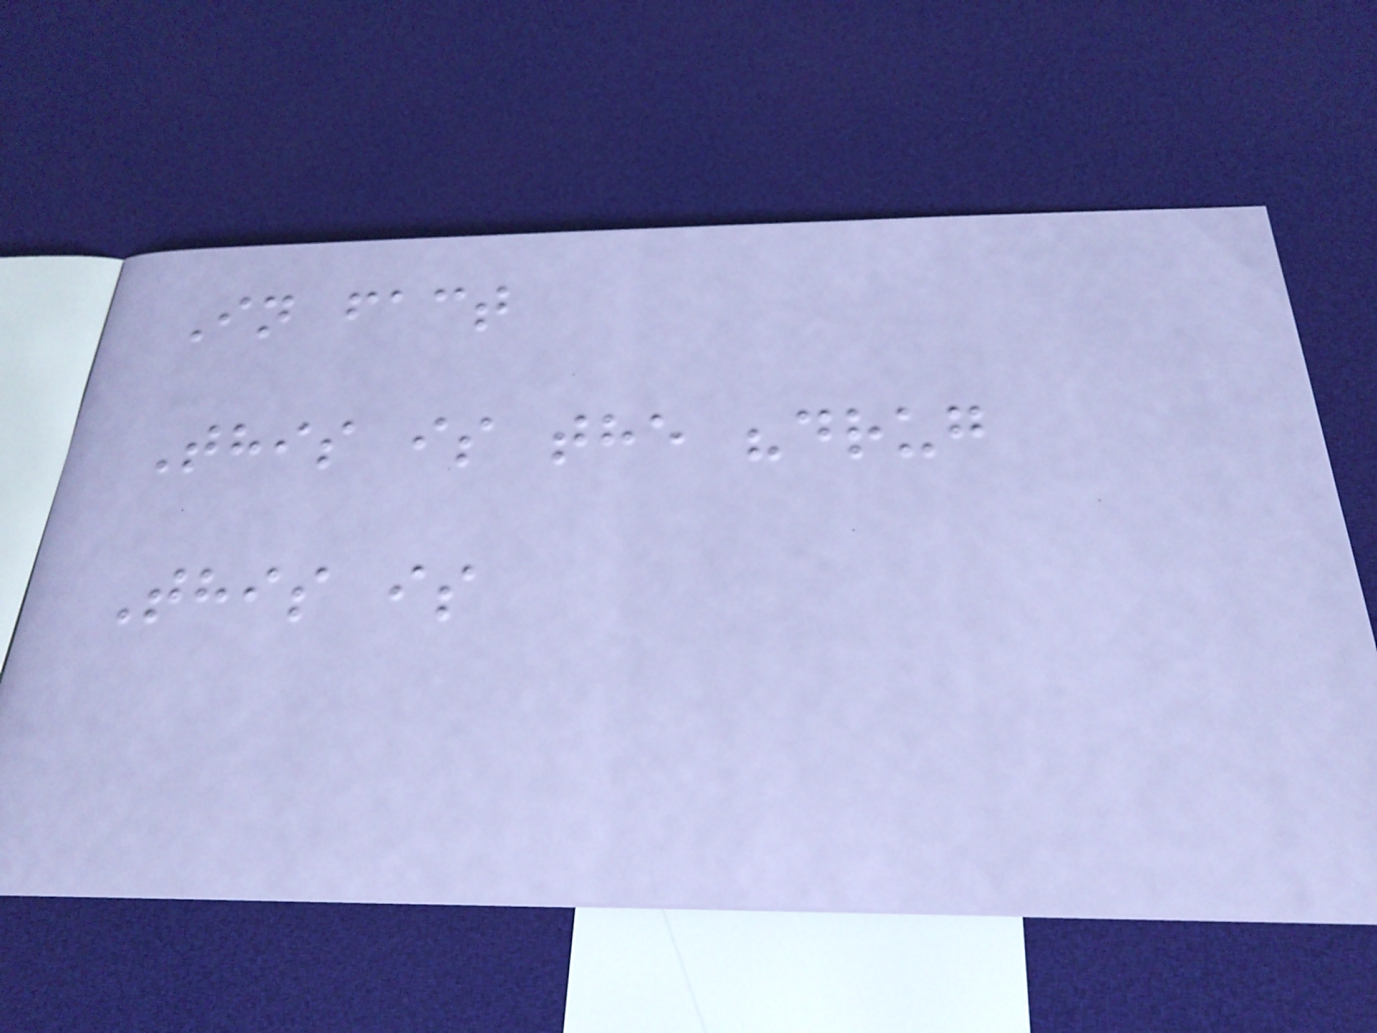In fact
This is the "drug
This is
